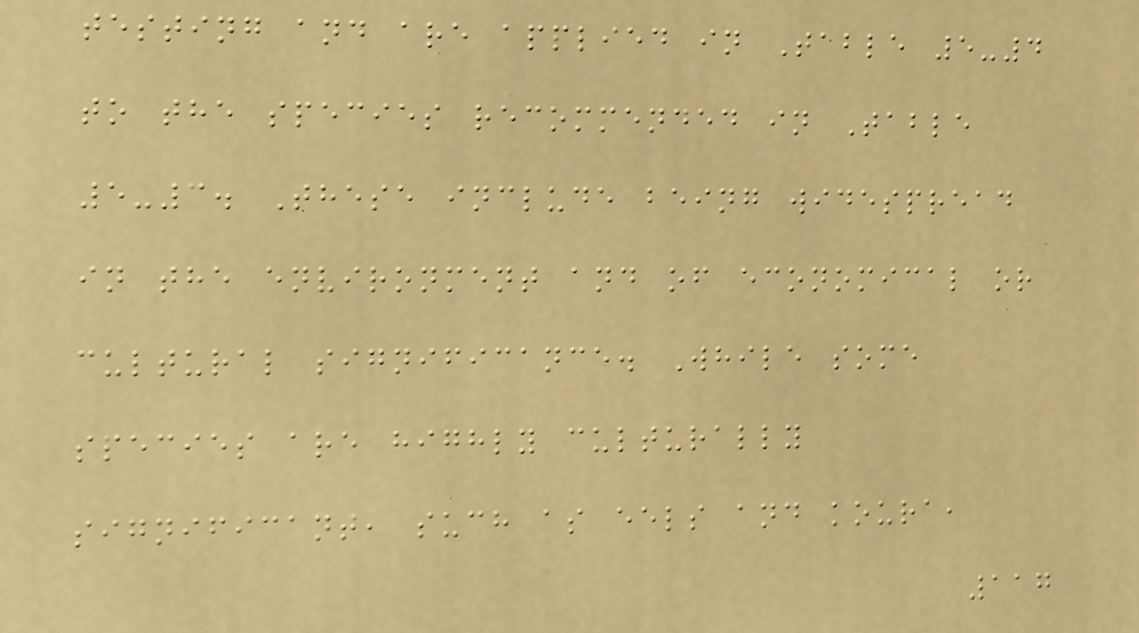testing and are applied in Table 5-4
to the species recommended in Table
5-3. These include being widespread
in the environment and of economical or
cultural significance. While some
species are highly culturally
significant, such as eels and koura,
117
